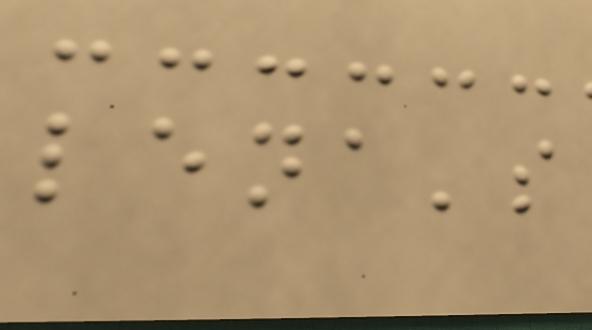lena's
